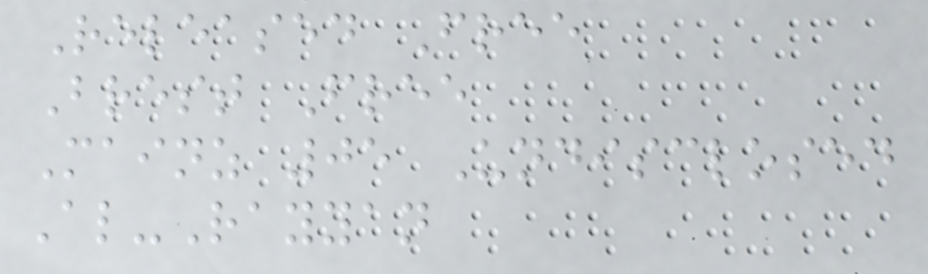Released Free
Brest Free
Mainz 05 Undisclosed
Al-Rayyan
